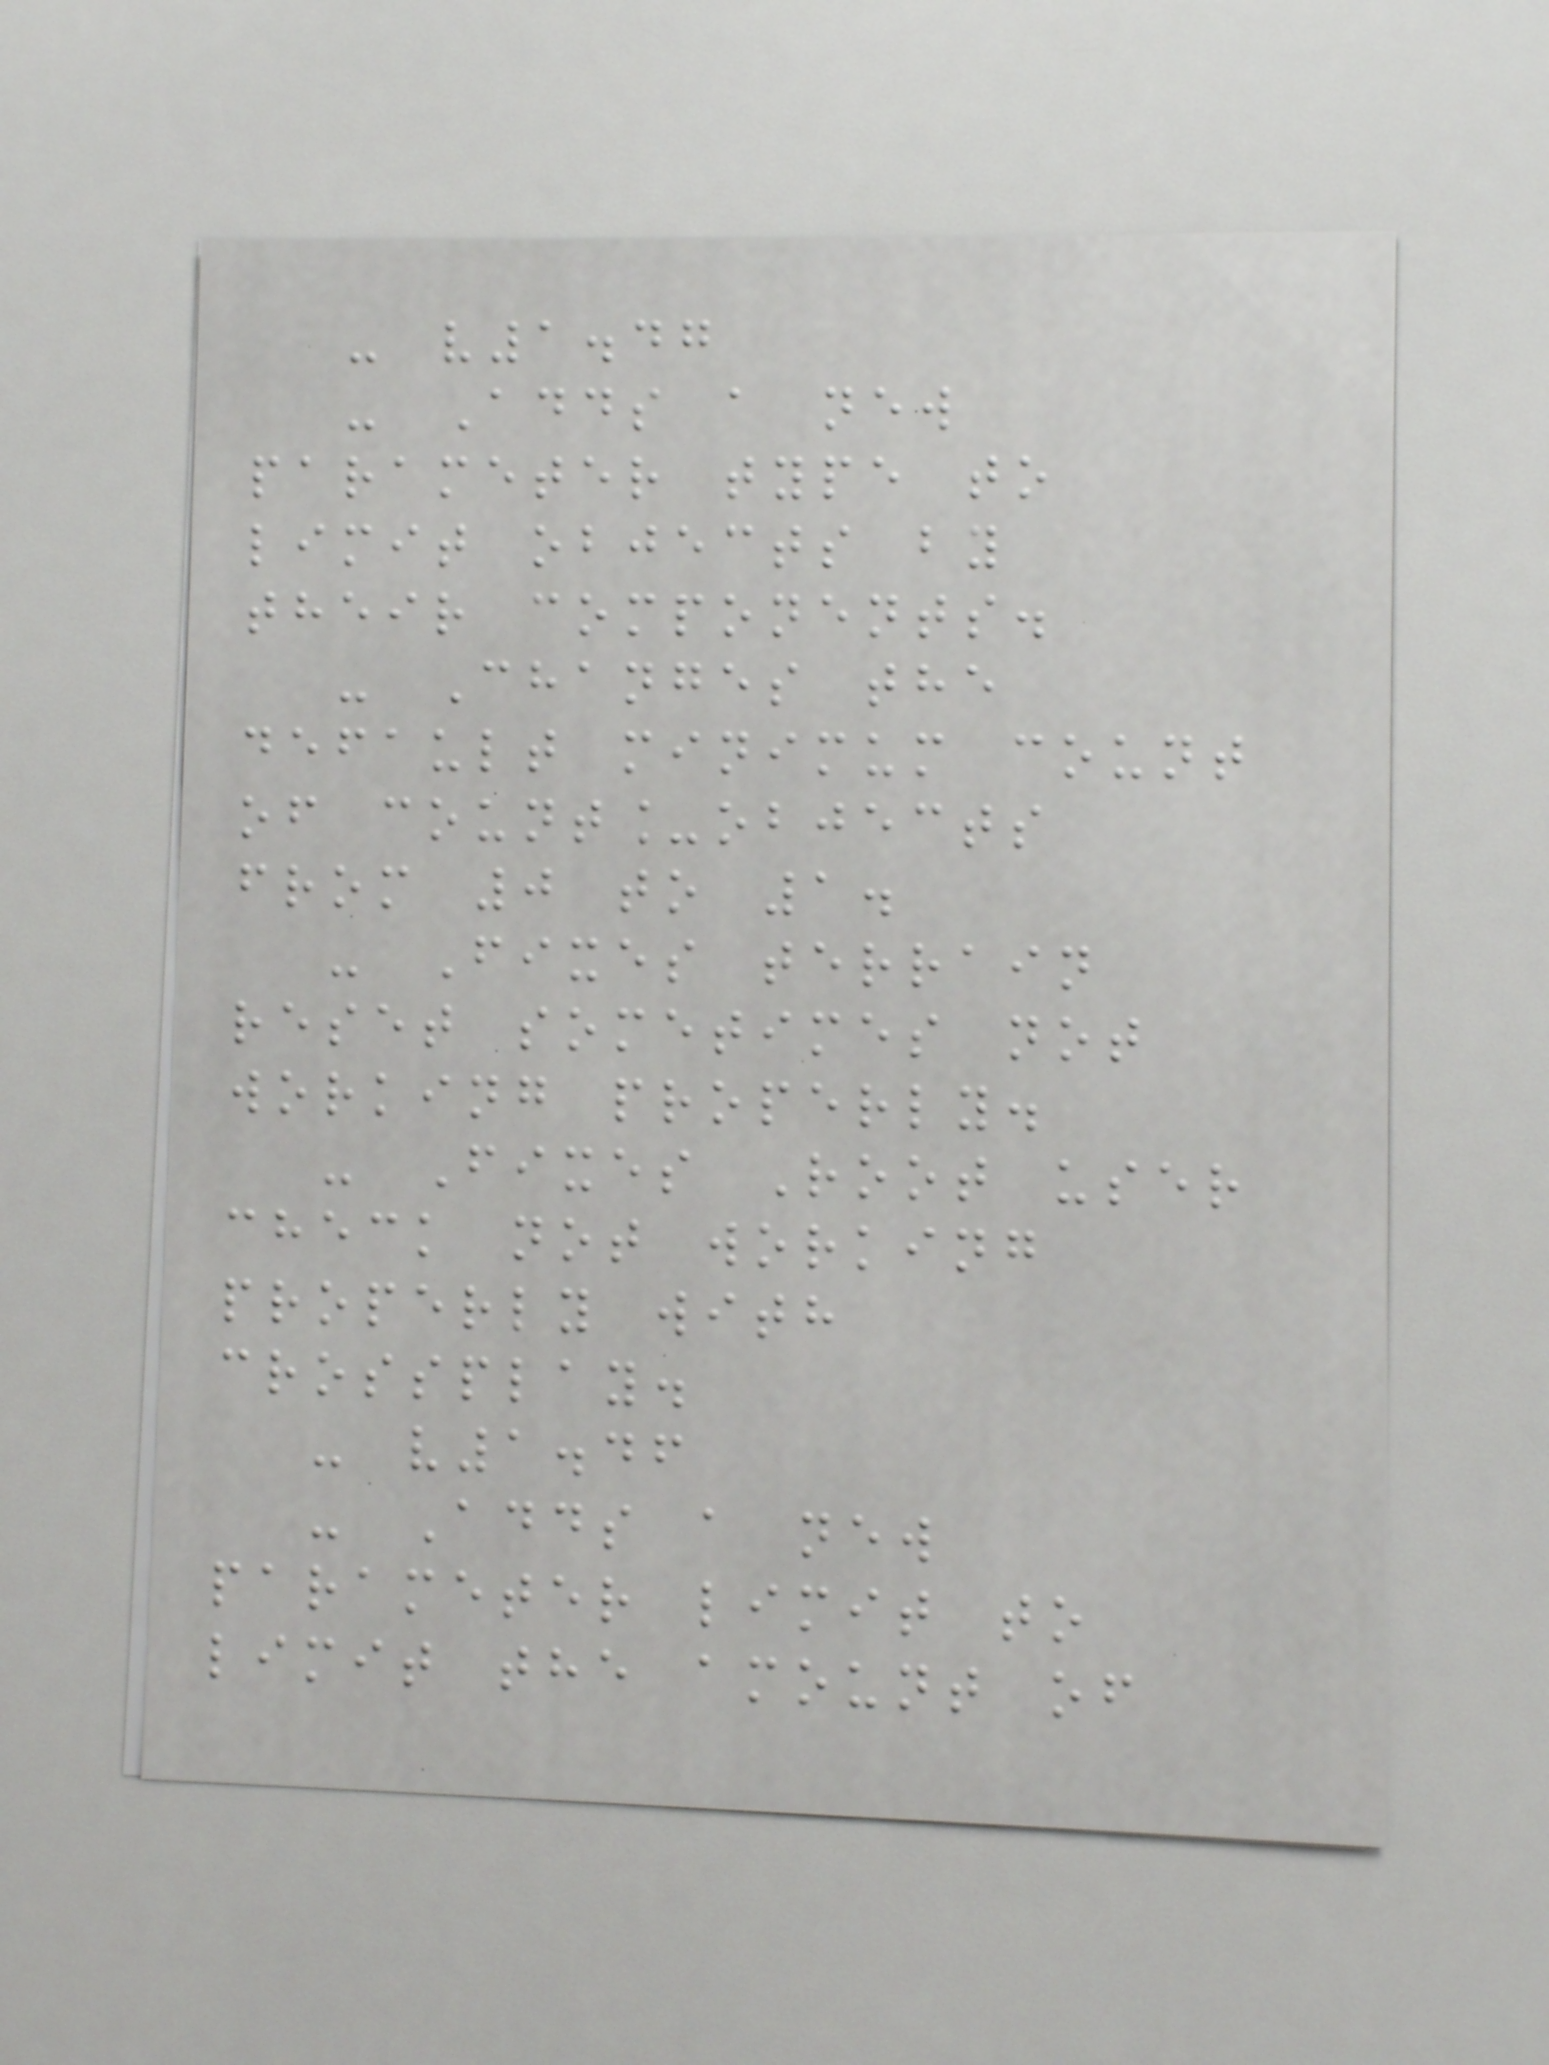- v1.47
- Adds a new
parameter type to
limit objects by
their components.
- Changes the
default minimum count
of count_objects
from 0 to 1.
- Fixes terrain
reset sometimes not
working properly.
- Fixes Root user
check not working
properly with
crossplay.
- v1.46
- Adds a new
parameter limit to
limit the amount of
